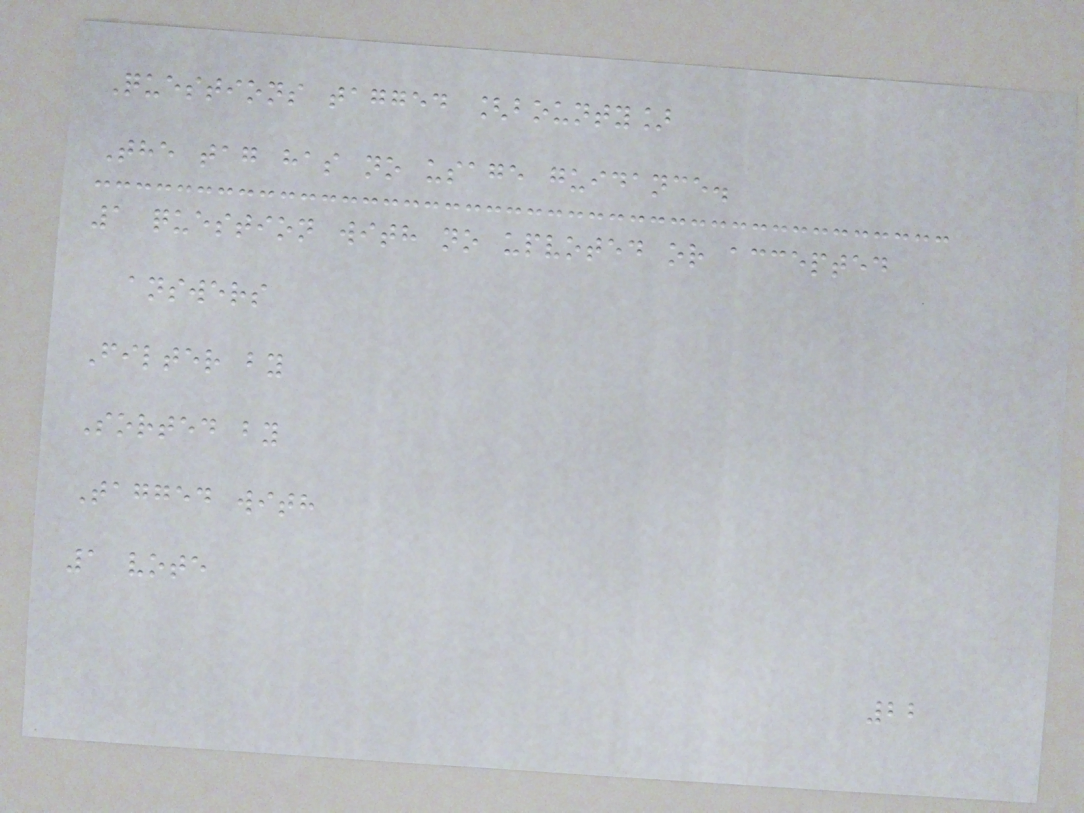Questions tagged [bounty]
The tag has no usage guidance.
1 question with no upvoted or accepted
answers
Filter by
Sorted by
Tagged with
1 vote
22
